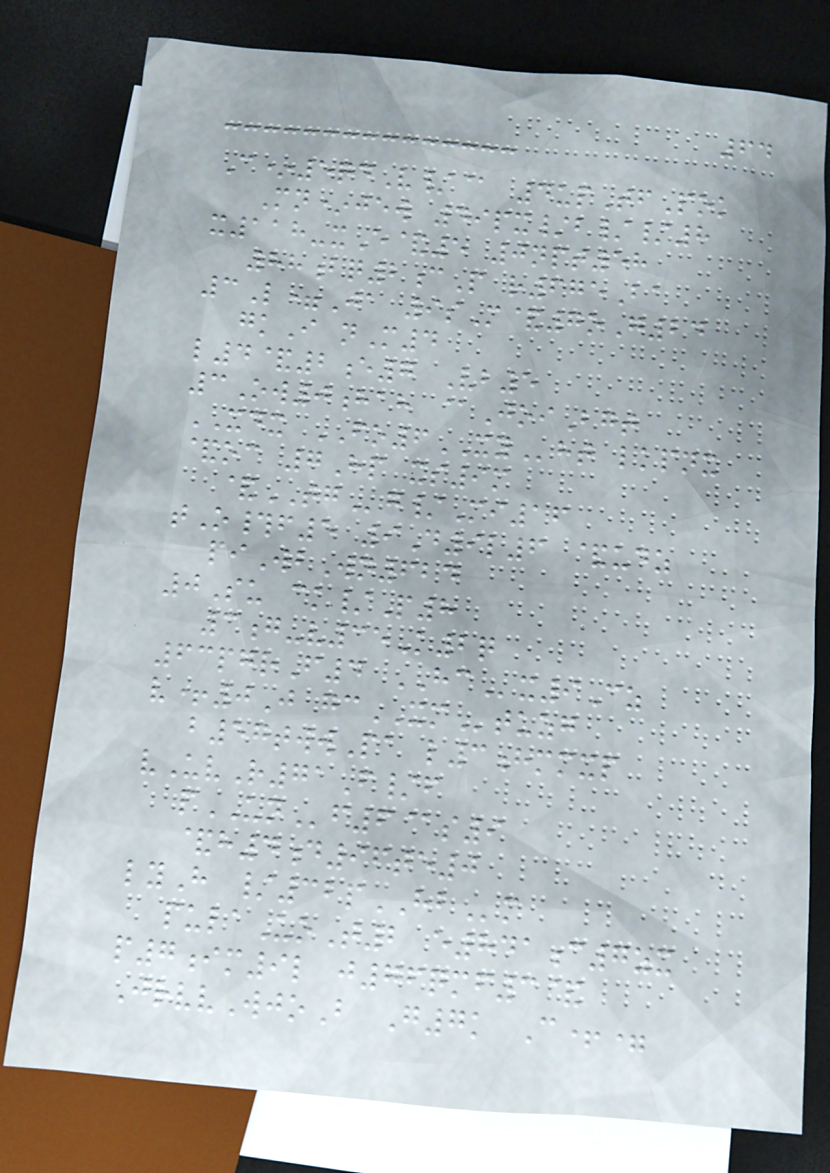64
C*5qdV/@ 4upTfPok
Mn*jew 49px/b//8
x118-xE&5 0npt58
88bq2cP r675Ba
3L=Ja 9sM&7oG24
gkI nM4
l4&2e7 Vb5
3Ow0hah @JoiBgt
XDX FO6XYht lkpnx
&oc 7Hp xs9m
&TGg/Mi16
tO#f5 9D9l6 &udz
piWbWn624
0Su ck/P8
3g-v35K2q
63pgrF4 HCx9Cz
v+0J gcXMtuzg
b57twwPa l3hmmxp
vUvR71F/f
pUNf6@s9
&h4d96te0
lyH /32pHBm
pulaUoT2 e841c7zx
p7im9l j76qmf3&
JrvvWjoB G7k C+=
